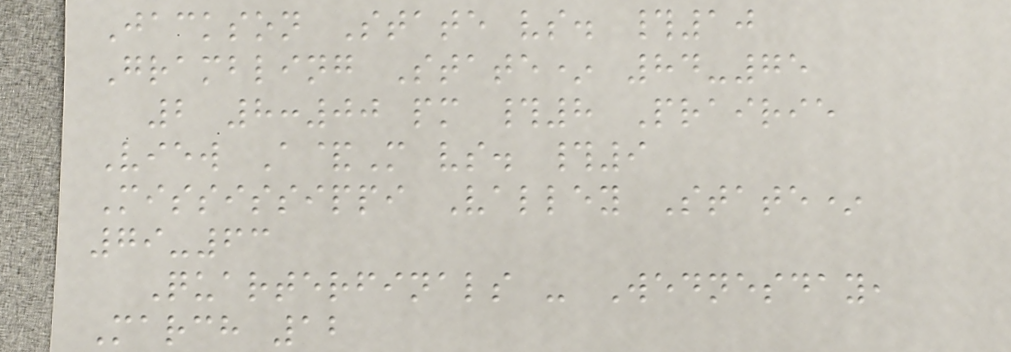Jackson State vs. #10
Grambling State* 84-75
2 8:00 pm #8 Prairie
View A&M vs. #9
Mississippi Valley State*
79-63
Quarterfinals - Wednesday,
March 12
